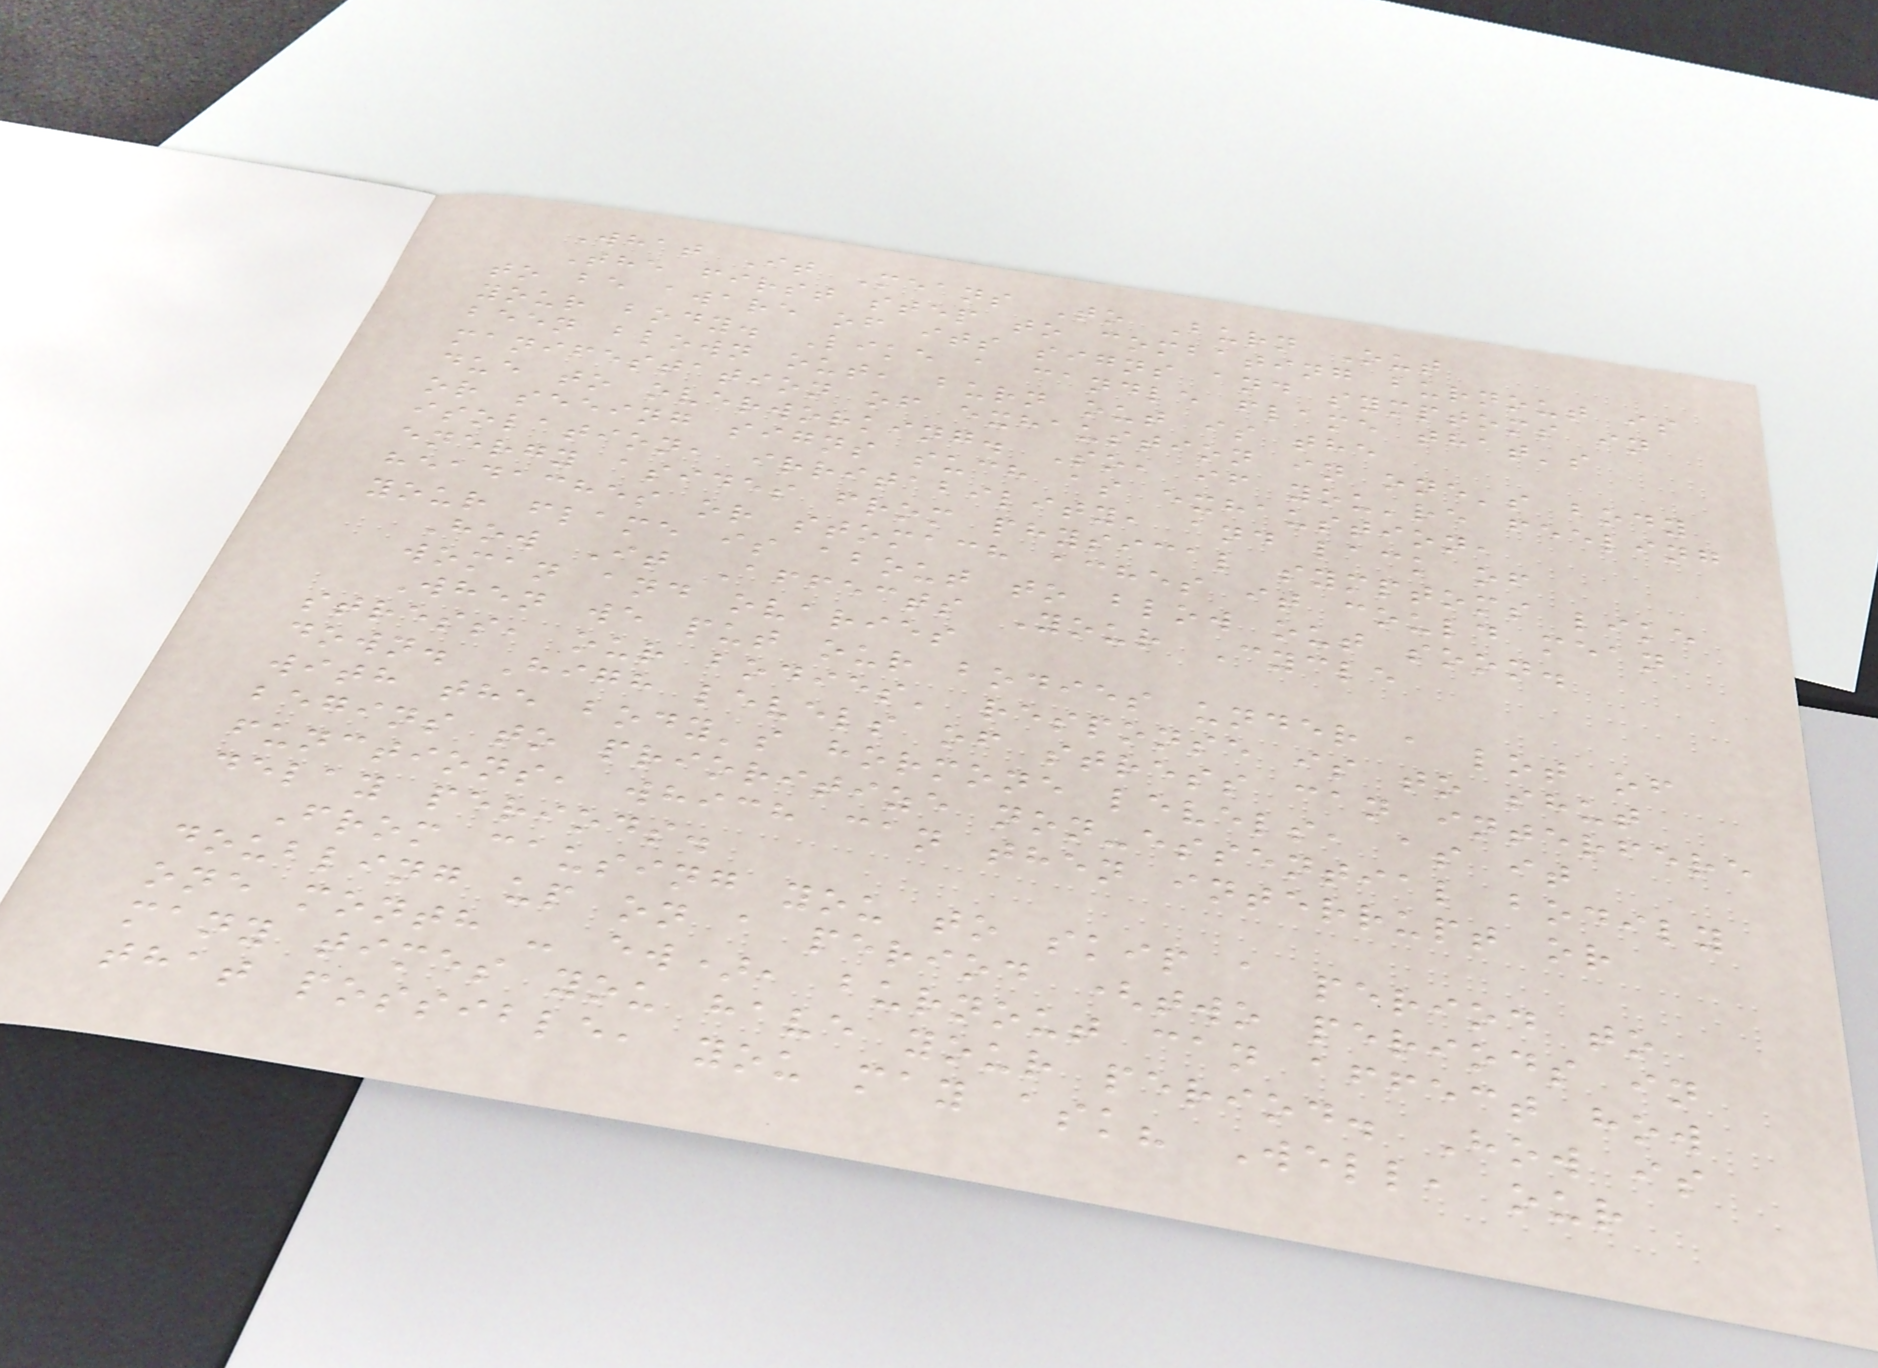What It Means To Burn Out
The first step to combating burnout is
to be aware of its signs and symptoms in
your body. Like a candle flame that's
been blown out, burn out is the
manifestation of exhaustion in one's body
due to overworking. So, if you're feeling
or seeing signs such as exhaustion,
isolation, irritability, and lack of
energy asides from physical symptoms like
headaches or stomach aches it could mean
your flame is about to blow out soon.
How It Affects Your Cycle
woman and ovaries
When we put our bodies under a lot of
stress, our bodies' response is to shut
down. High levels of stress can interfere
with the body's hormone levels, as it
begins to prioritize non-essential bodily
functions, which can then interrupt or
delay periods.
From causing you to skip a period to
doubling up on a period (two periods in
one month - ew), burnout can affect how
many times you have your period. How is
that possible, you may ask? Well, our
